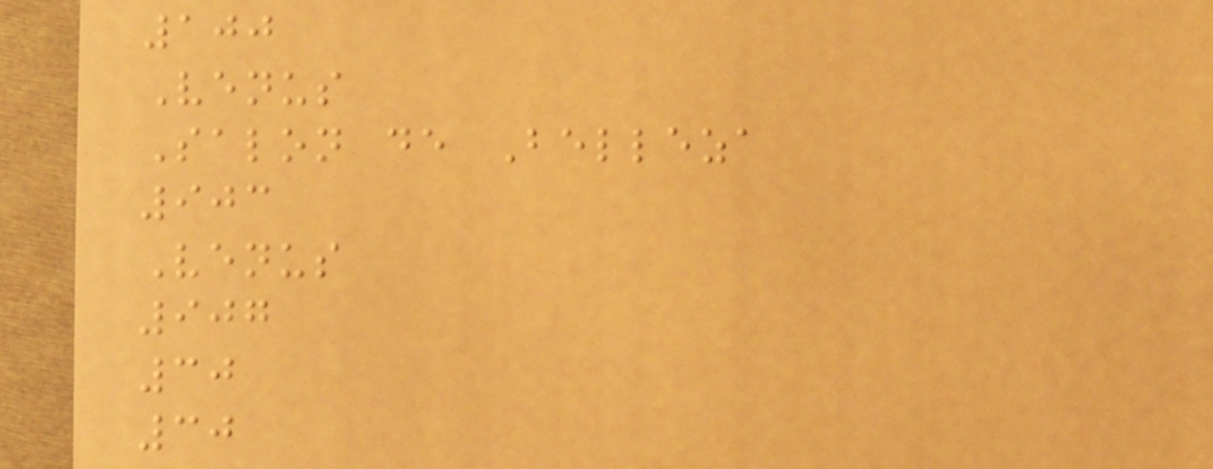100
Venus
Salon de Belleza
903
Venus
907
30
30
